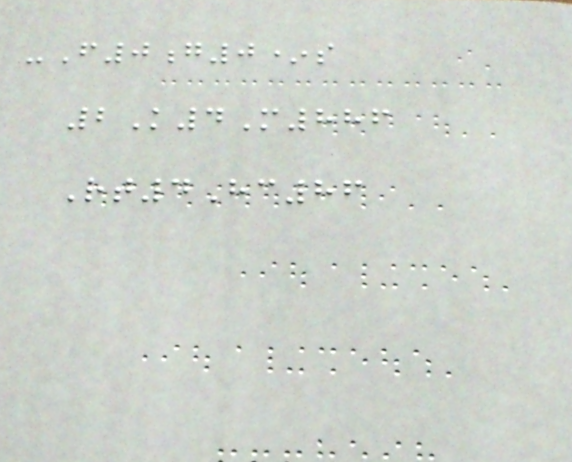-F0g0*s
2K4M886
Rt4Hc86
